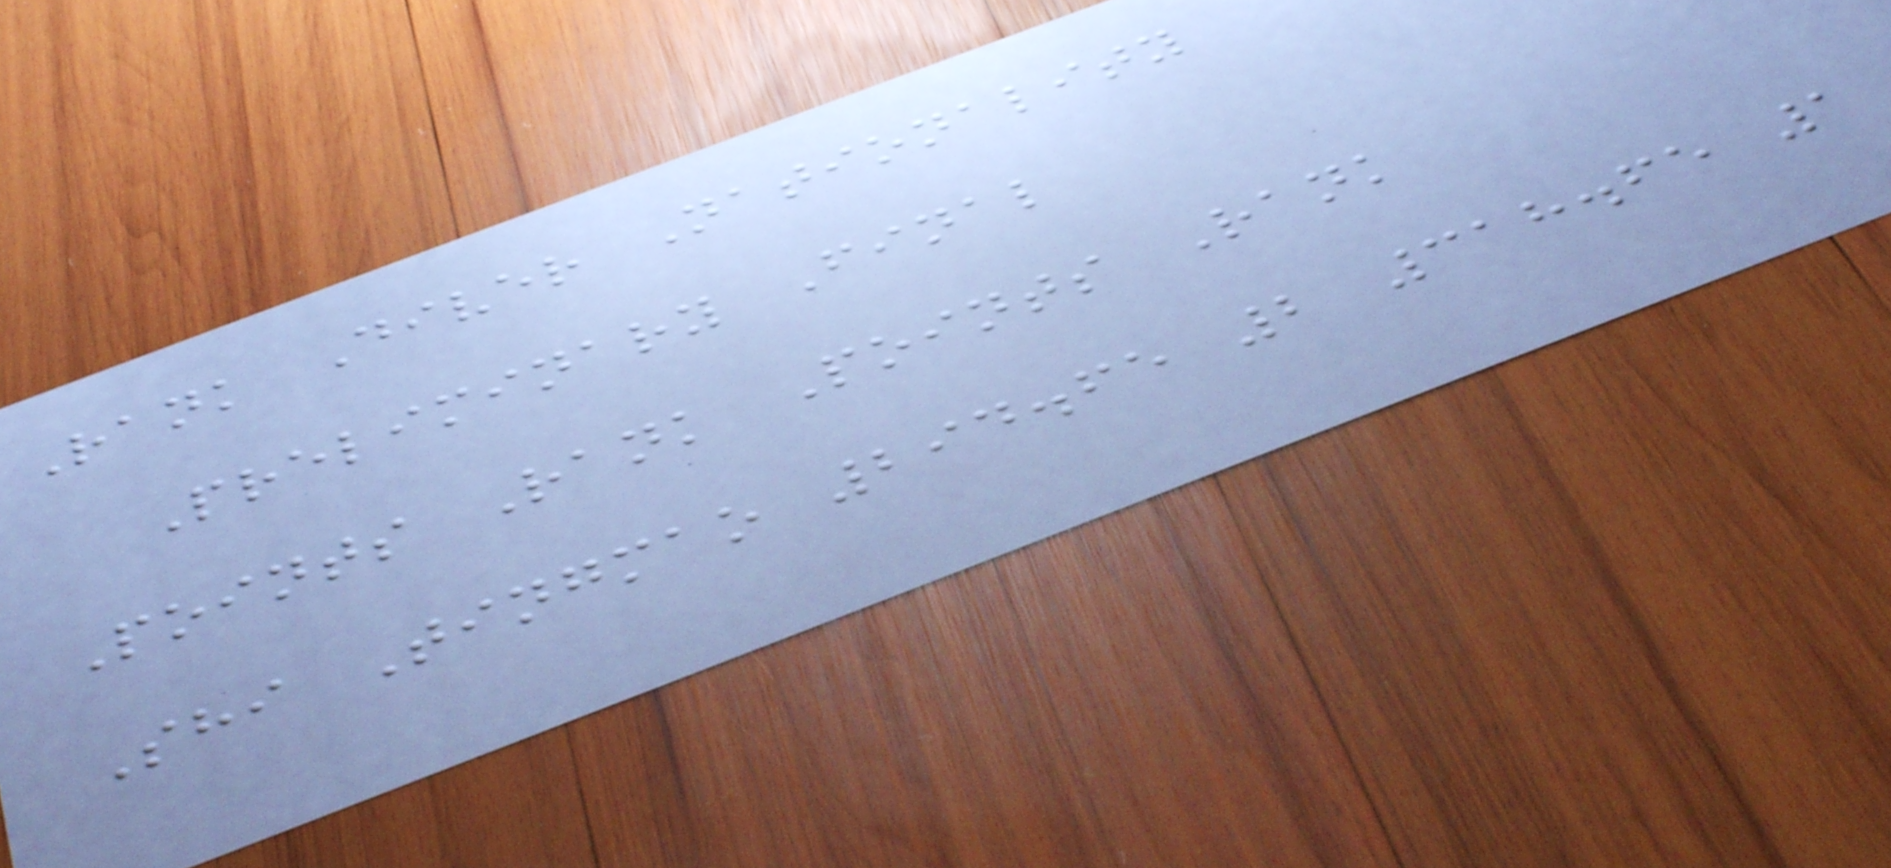Rank Diver Nationality
Preliminary Final
Points Rank Points Rank
Shi Tingmao 294.65 2 318.65 1
